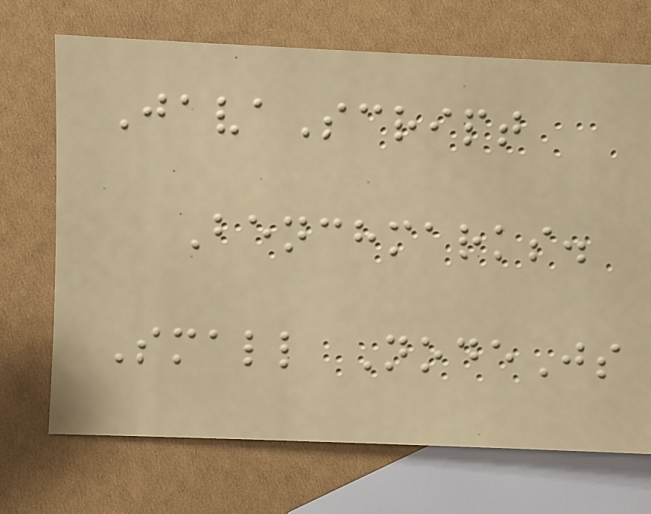JavaScript
Benchmarks.
Small NodeJs
